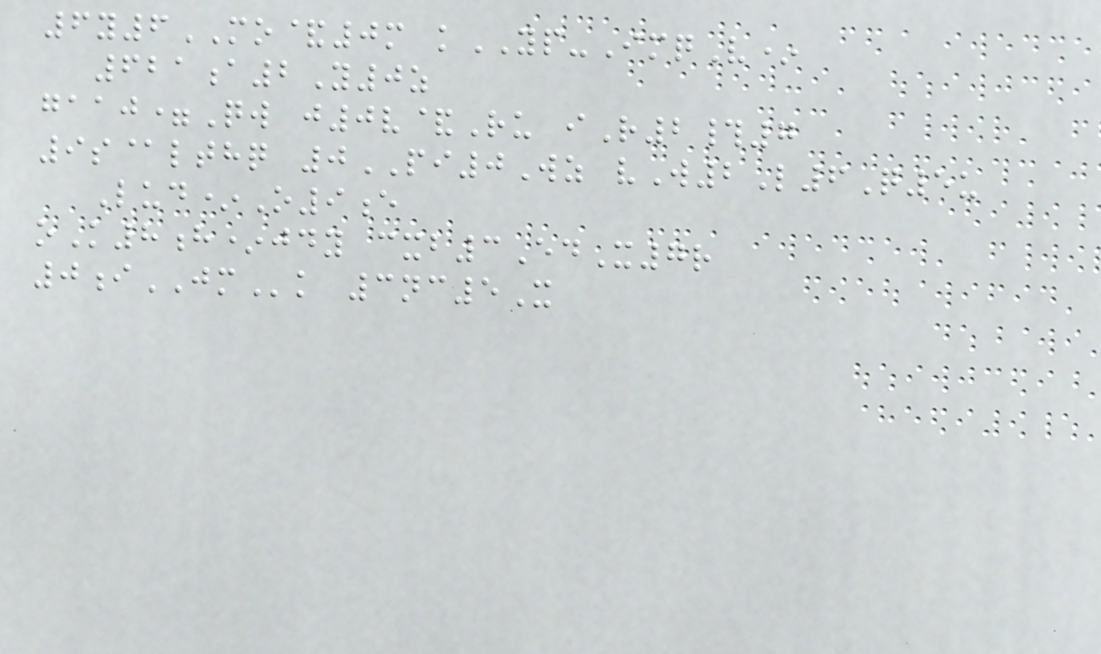6y6MO&0m kYP-ImqV*
621a2Y0z
gaaj=Qw j0v&Ru iR2#7
9s@lthq 0PI0Wz vW2L6Q5u
Lud*O9e
oK8h*jdy cxb3EdX7r
0iJMk 3nc5X
